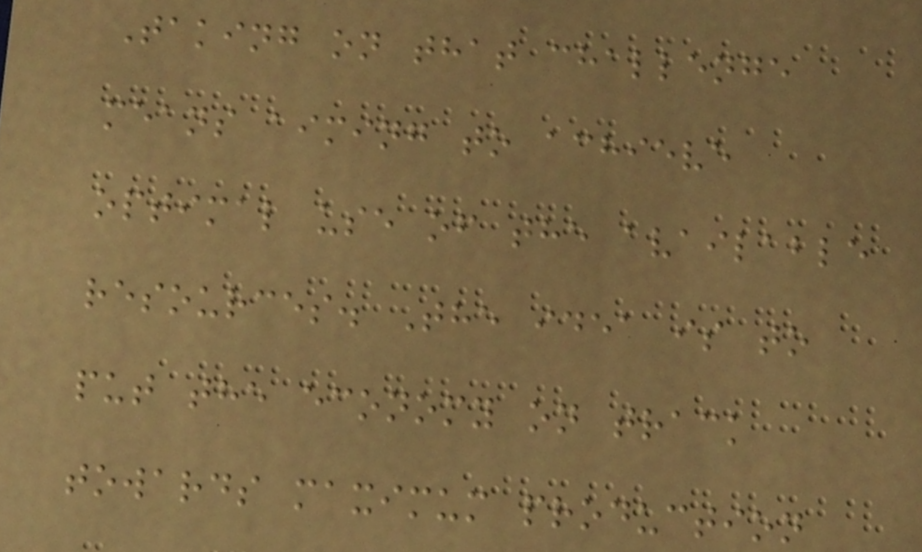Taking on that challenge
means aiming to achieve
optimal use of the available
resources. The idea is to
put the economy on track
towards maximum production
